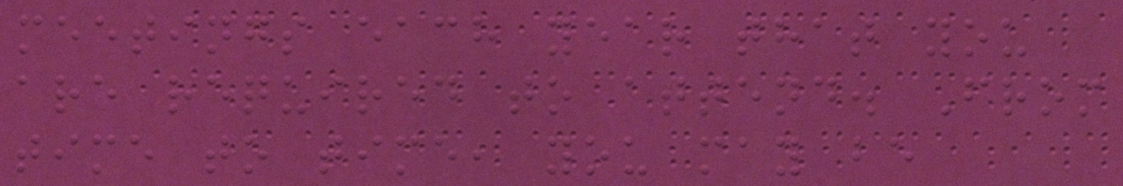meetings each year that you
are required to attend. From
time to time, you may be
